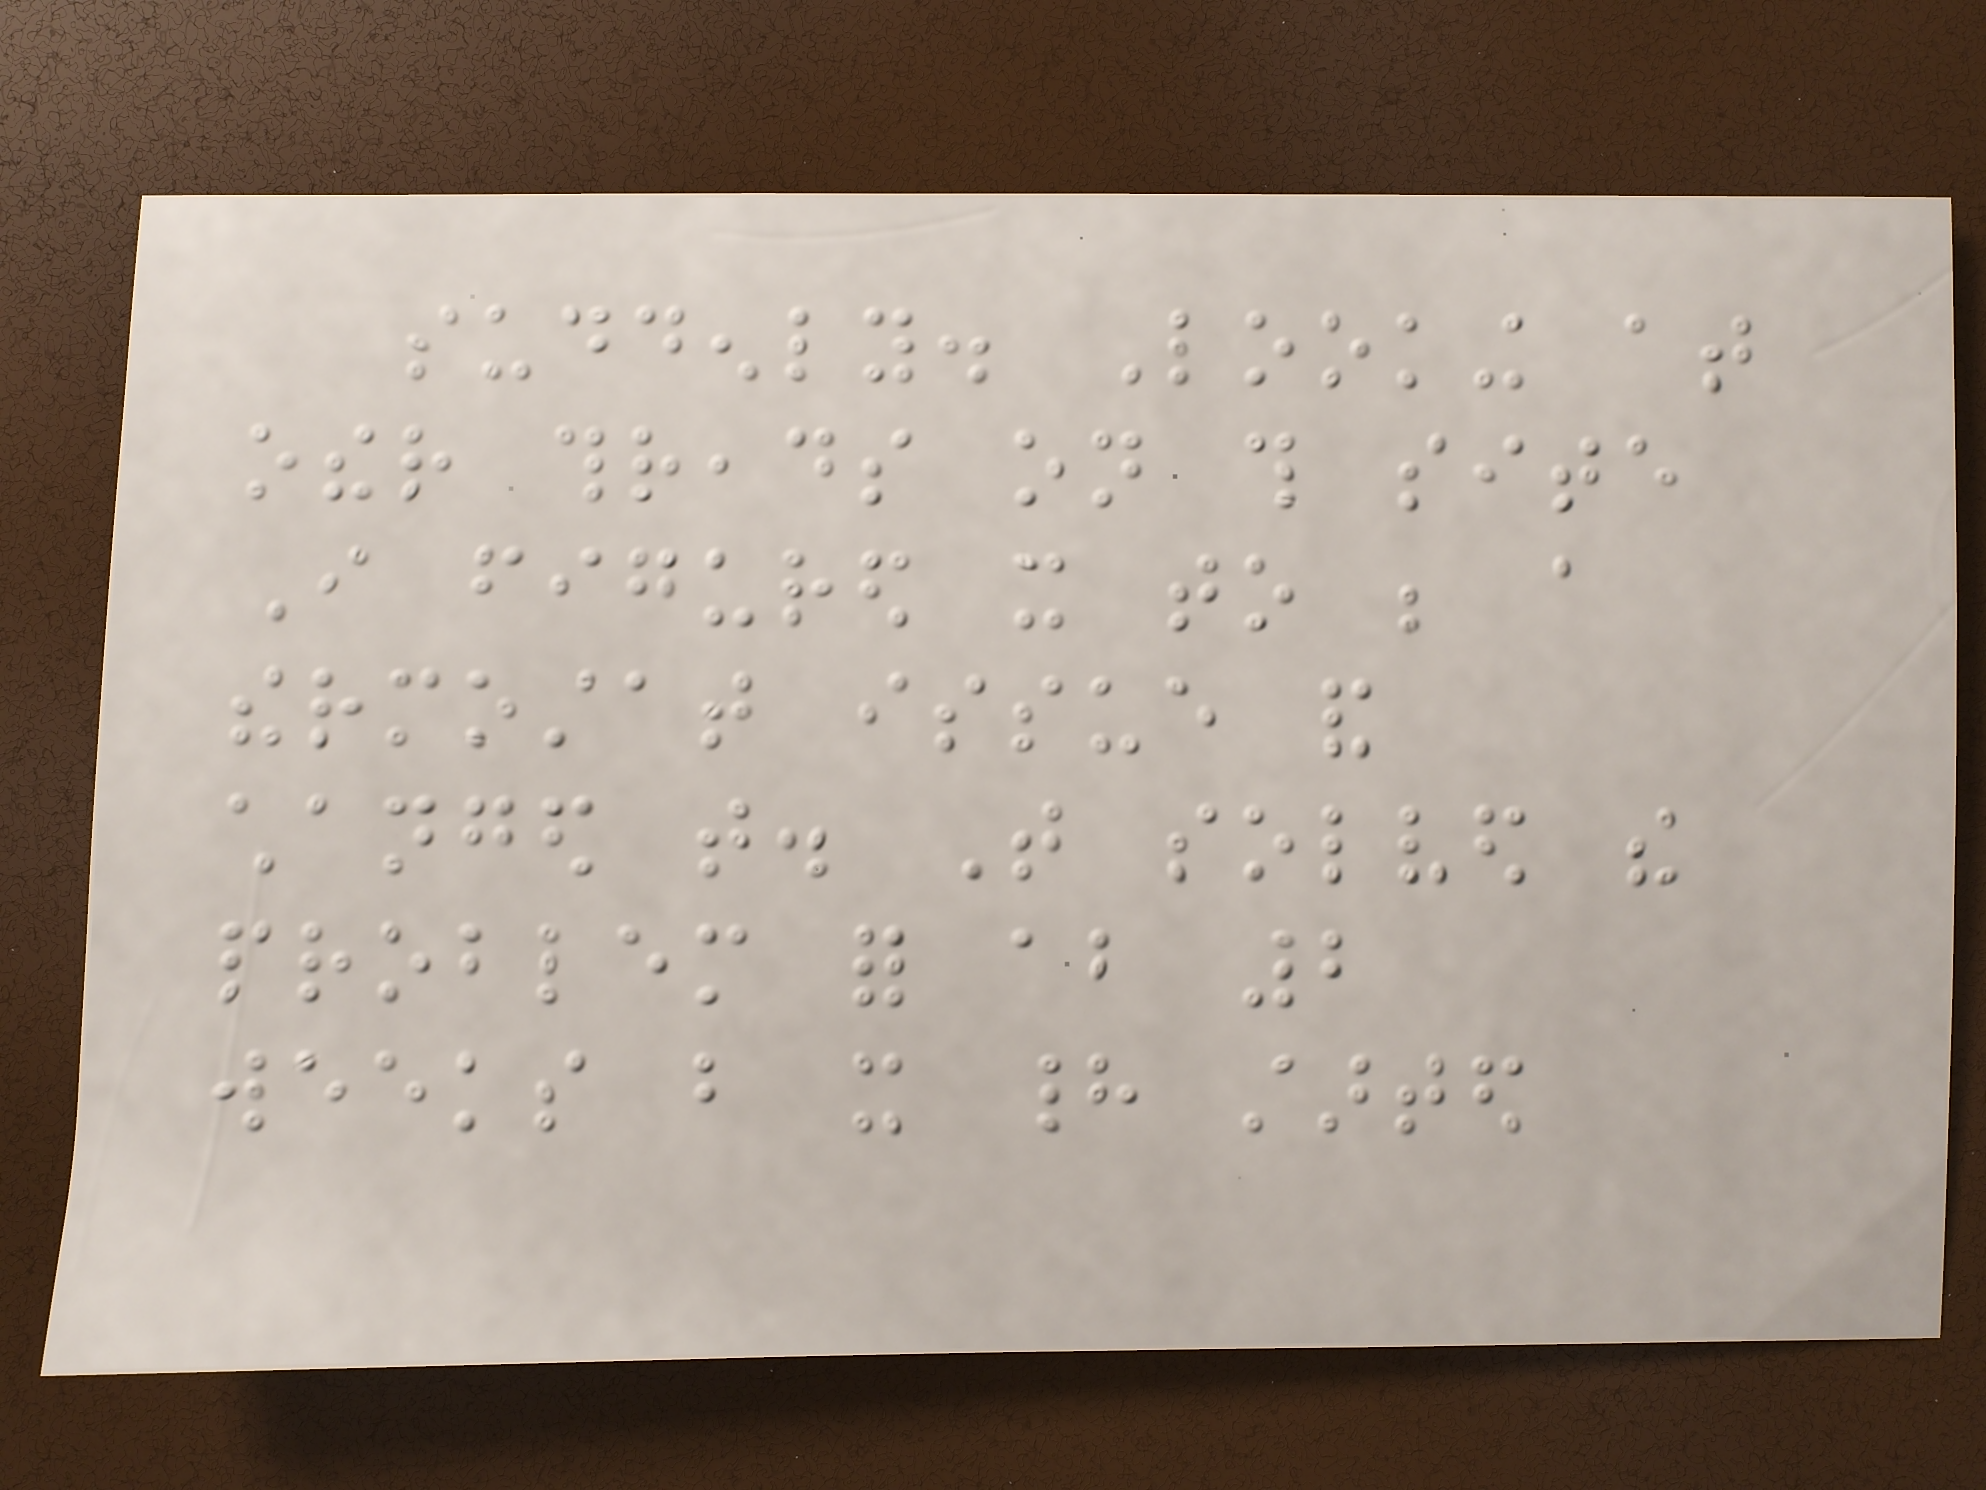suddenly. Looking at
other threads on this site
I figured it to be a
thermostat issue and
changed that. That solved the
problem for about 2
weeks but it had started
